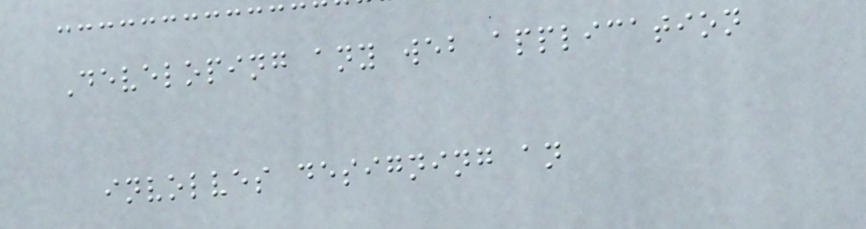Developing any web application
involves designing an
